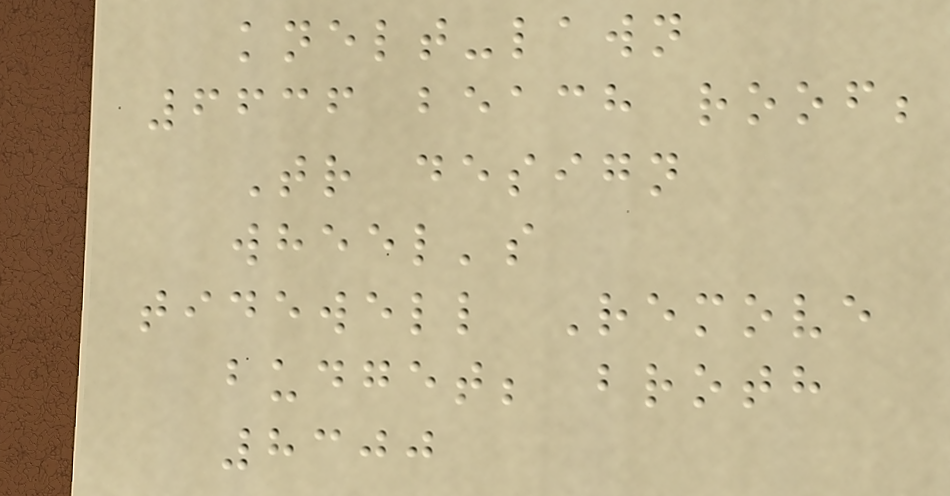knelt-lawn
6636 beach roof;
Tr design
wheel's
tidewell Remove
budget; broth
8300
